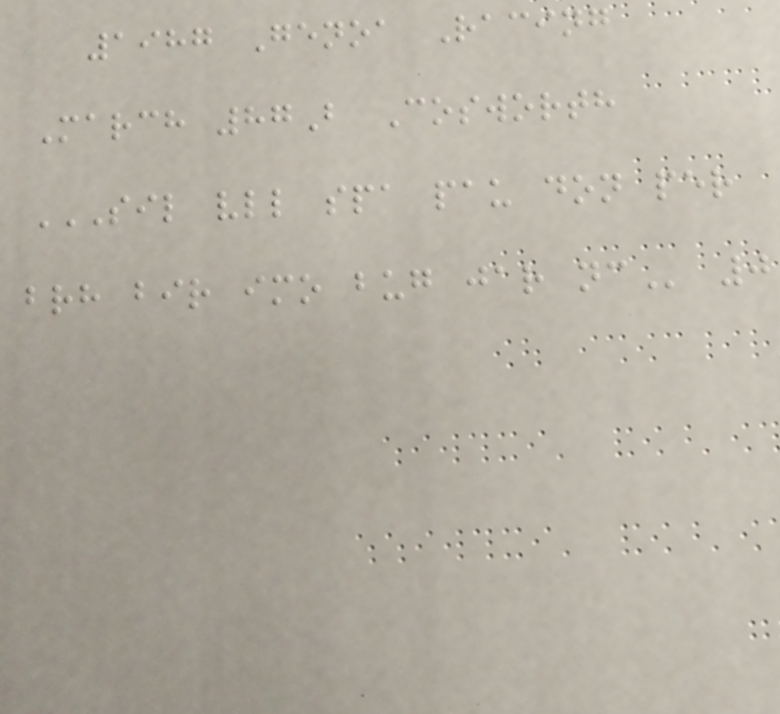1987 Genoa Racing
March 87B Cosworth
SIL VLL SPA PAU DON PER
BRH BIR IMO BUG JAR NC 0
